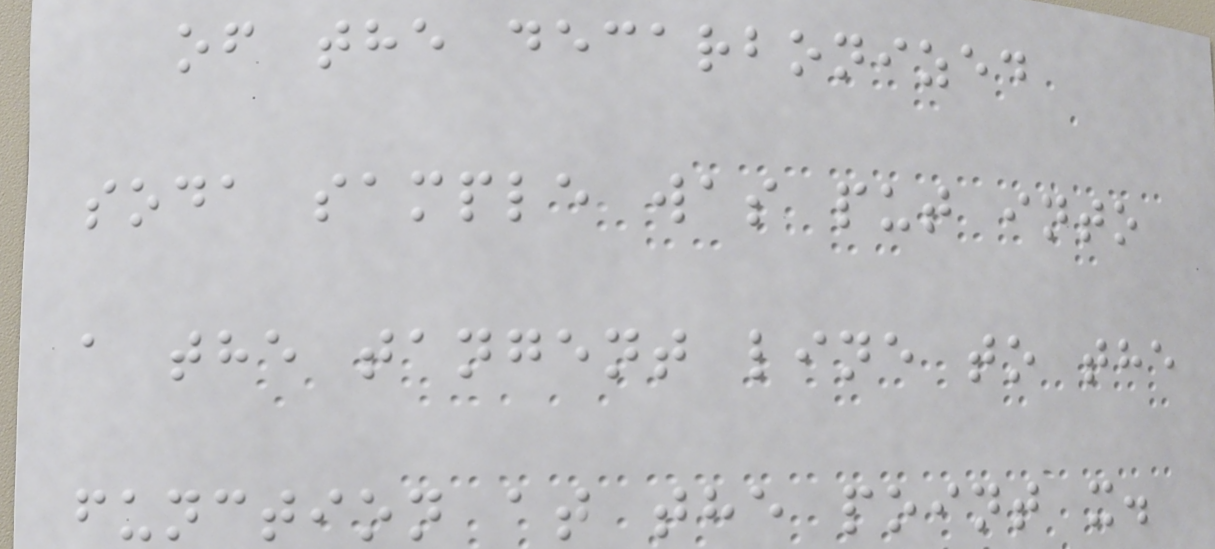of the decarbonized
soda sample was put into
a the tangent line to the
function at the point x.
